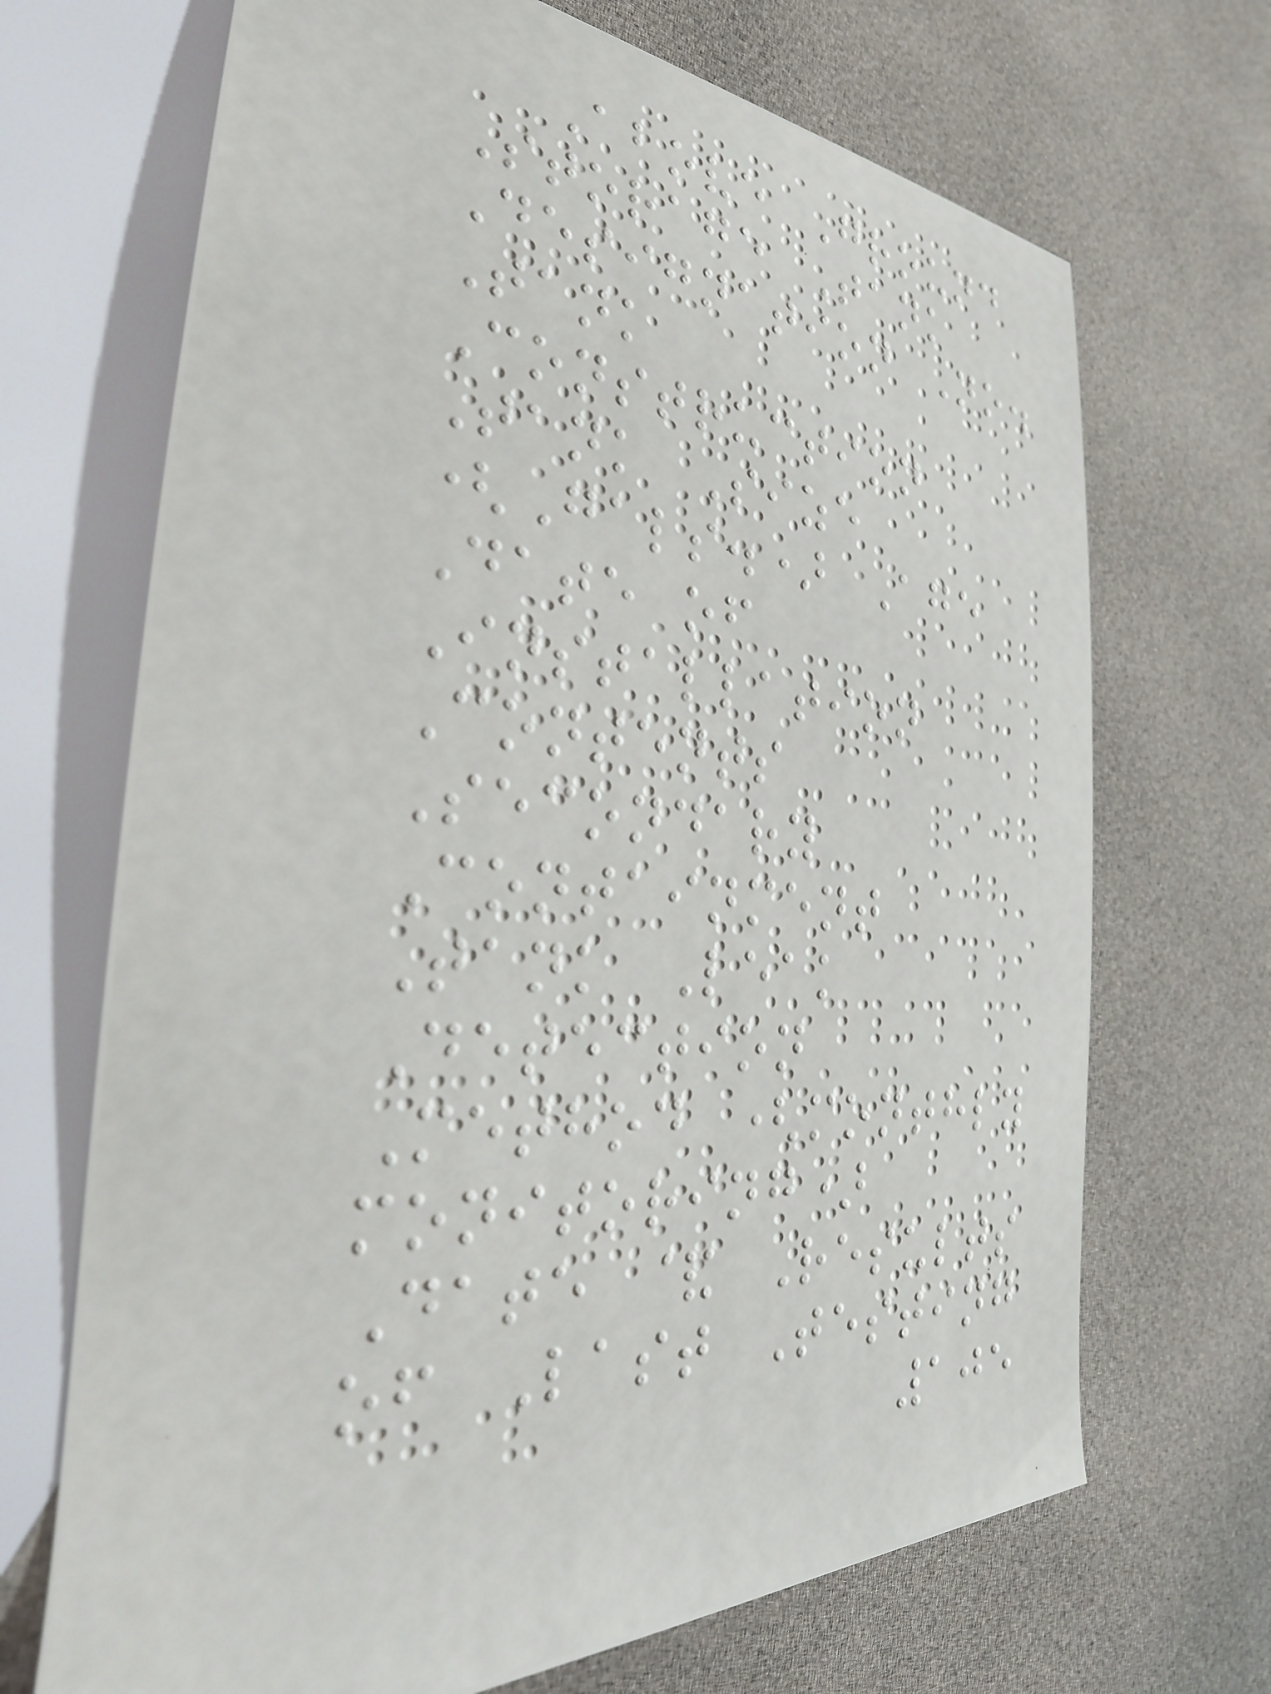Above Ground
Storage Tank
Designation No.
Tank
Construction
Tank Size
(Gals.) Age
Date of
Installation
Contents
Secondary
Containment
Tank Leak
Detection
Method (monthly
monitoring)
Date & Results
of Last Testing
105
